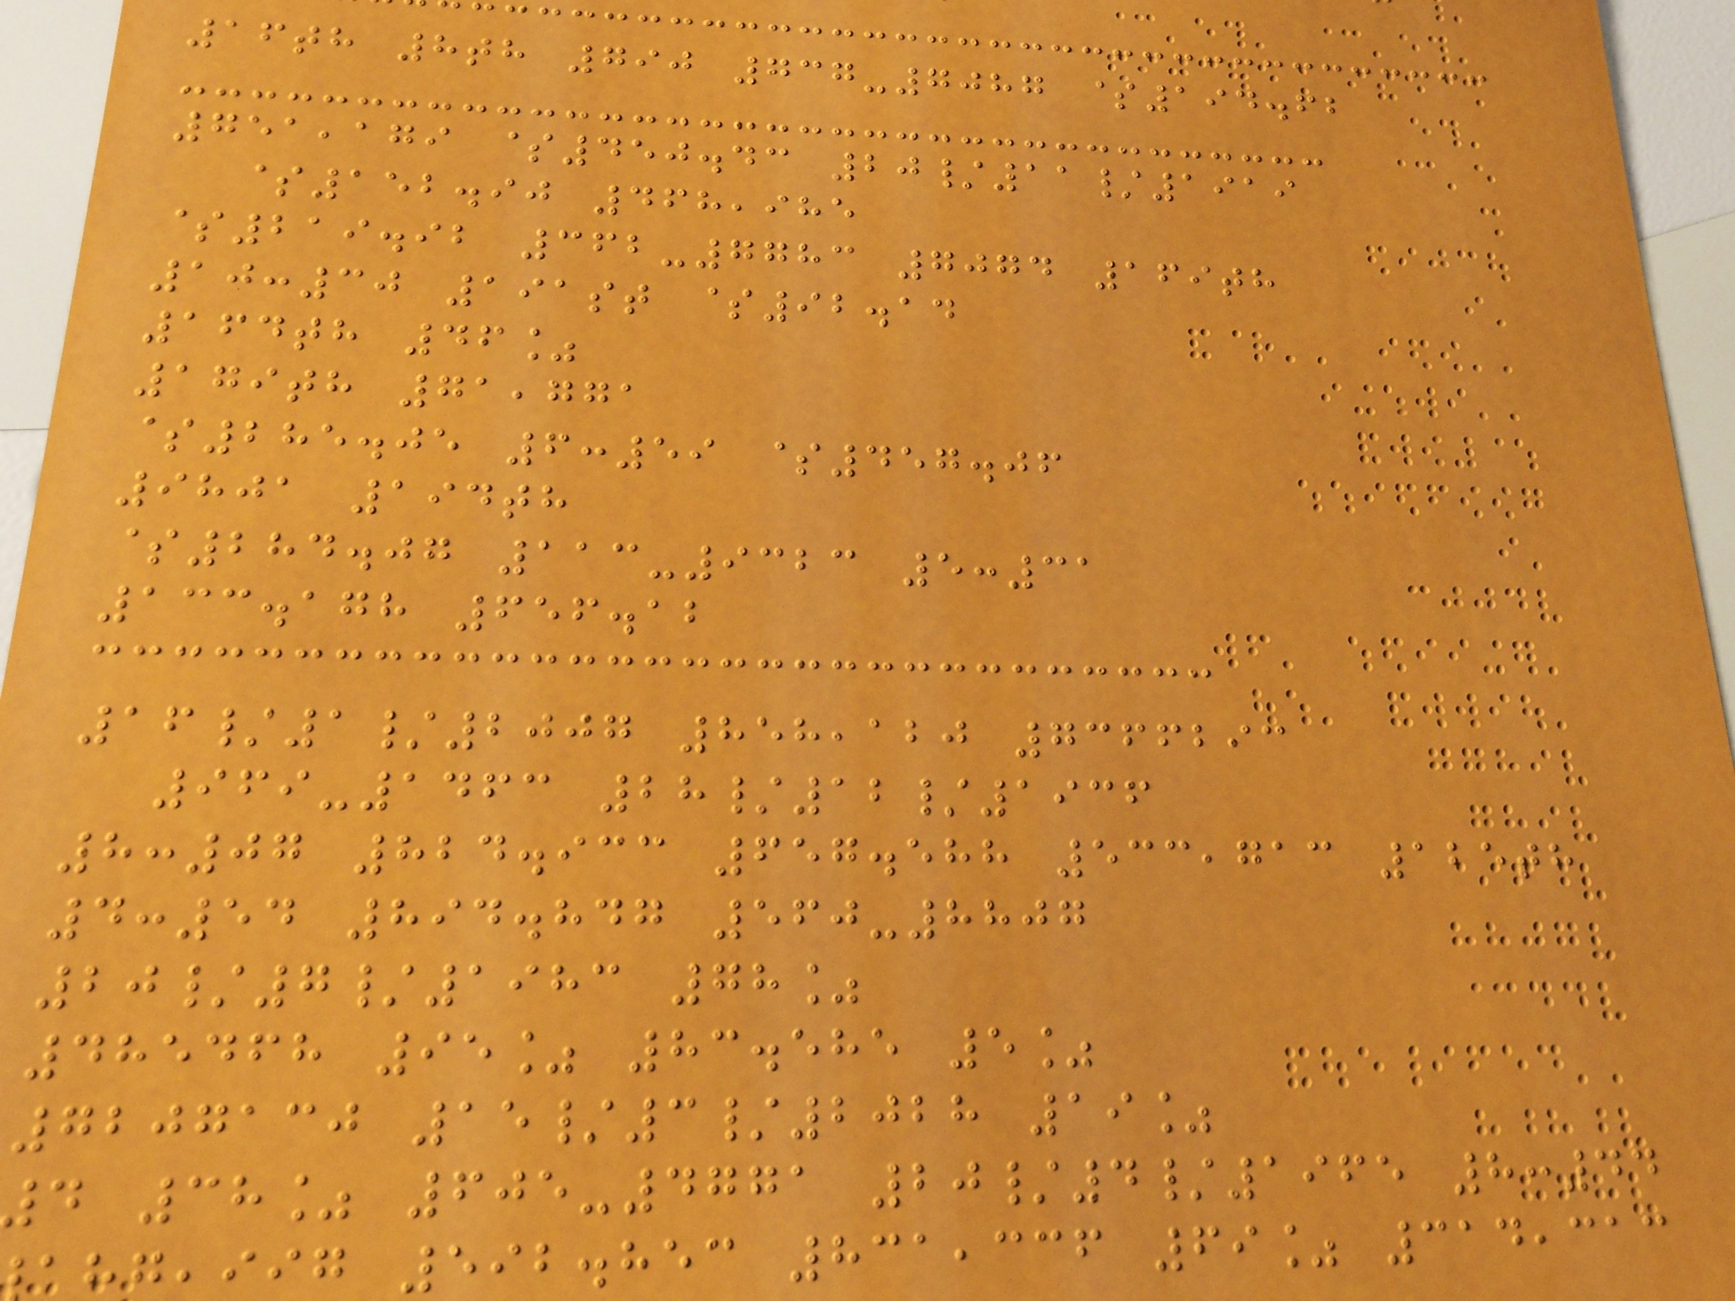16th 8th 790 737-7087 $194.62
751,179 $450.43 20/11/1919
$152.90 468,985
$219.92 362-7783 7074 169th
10:30 191st $92.14
164th 46%
179th 71,771
$285.05 6:59 $457.06
9801 194th
$284.07 113-9323 5:31
133.178 656.12
16/1/2007 858,120 7366293
969-1463 28/12/1936
8:07 824.933 657.588 533,713 125th
4:54 894.847 560-8807
20/7/1983 78%
485468 95% 83.585 5%
7207130 15/3/2028 19%
d 38% 605-4771 20/4/1965 8:44
,iig 592.853 831,336 69% 314,313
